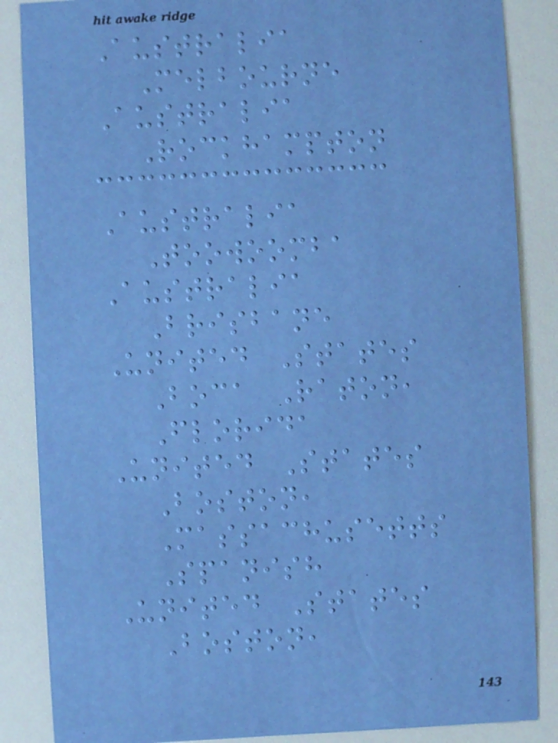Australia
Melbourne
Australia
Rockhampton
Australia
Toowoomba
Australia
Brisbane
United States
Boca Raton,
Florida
United States
Boston,
Massachusetts
Spanish
United States
Boston,
